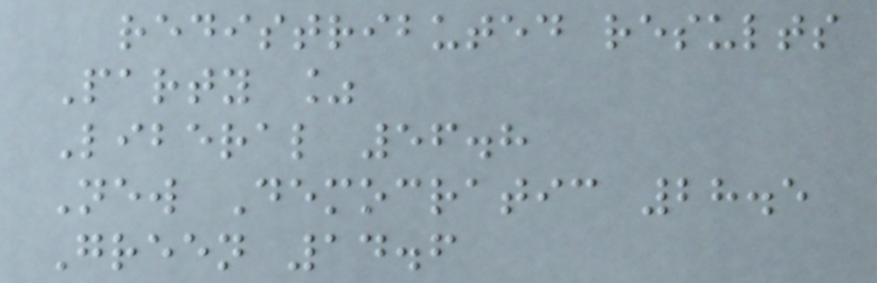redistributed results
Party %
Liberal 56.8
New Democratic 28.5
Green 14.6
